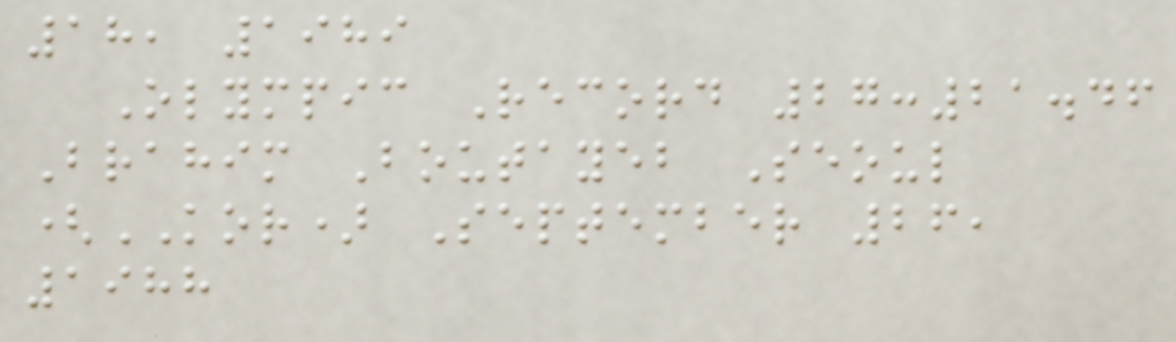18, 1989
Olympic Record 27:21.46
Brahim Boutayeb Seoul
(KOR) September 26,
1988
